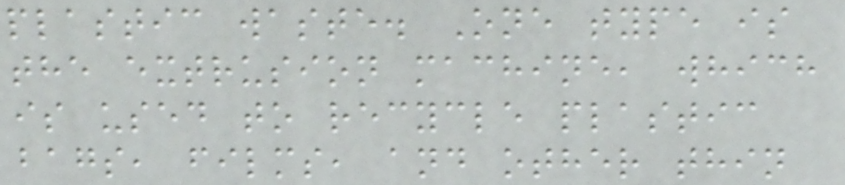plastic waste. One type is
the extrusion machine, which
is used to recycle plastic
bags, films, and other thin
